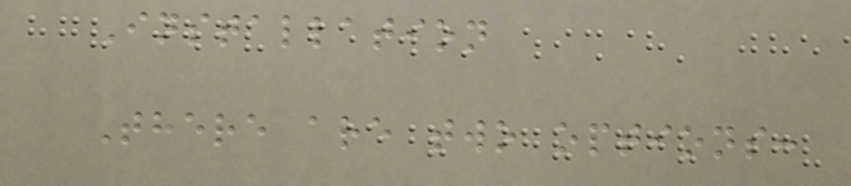Installation
There are two options:
